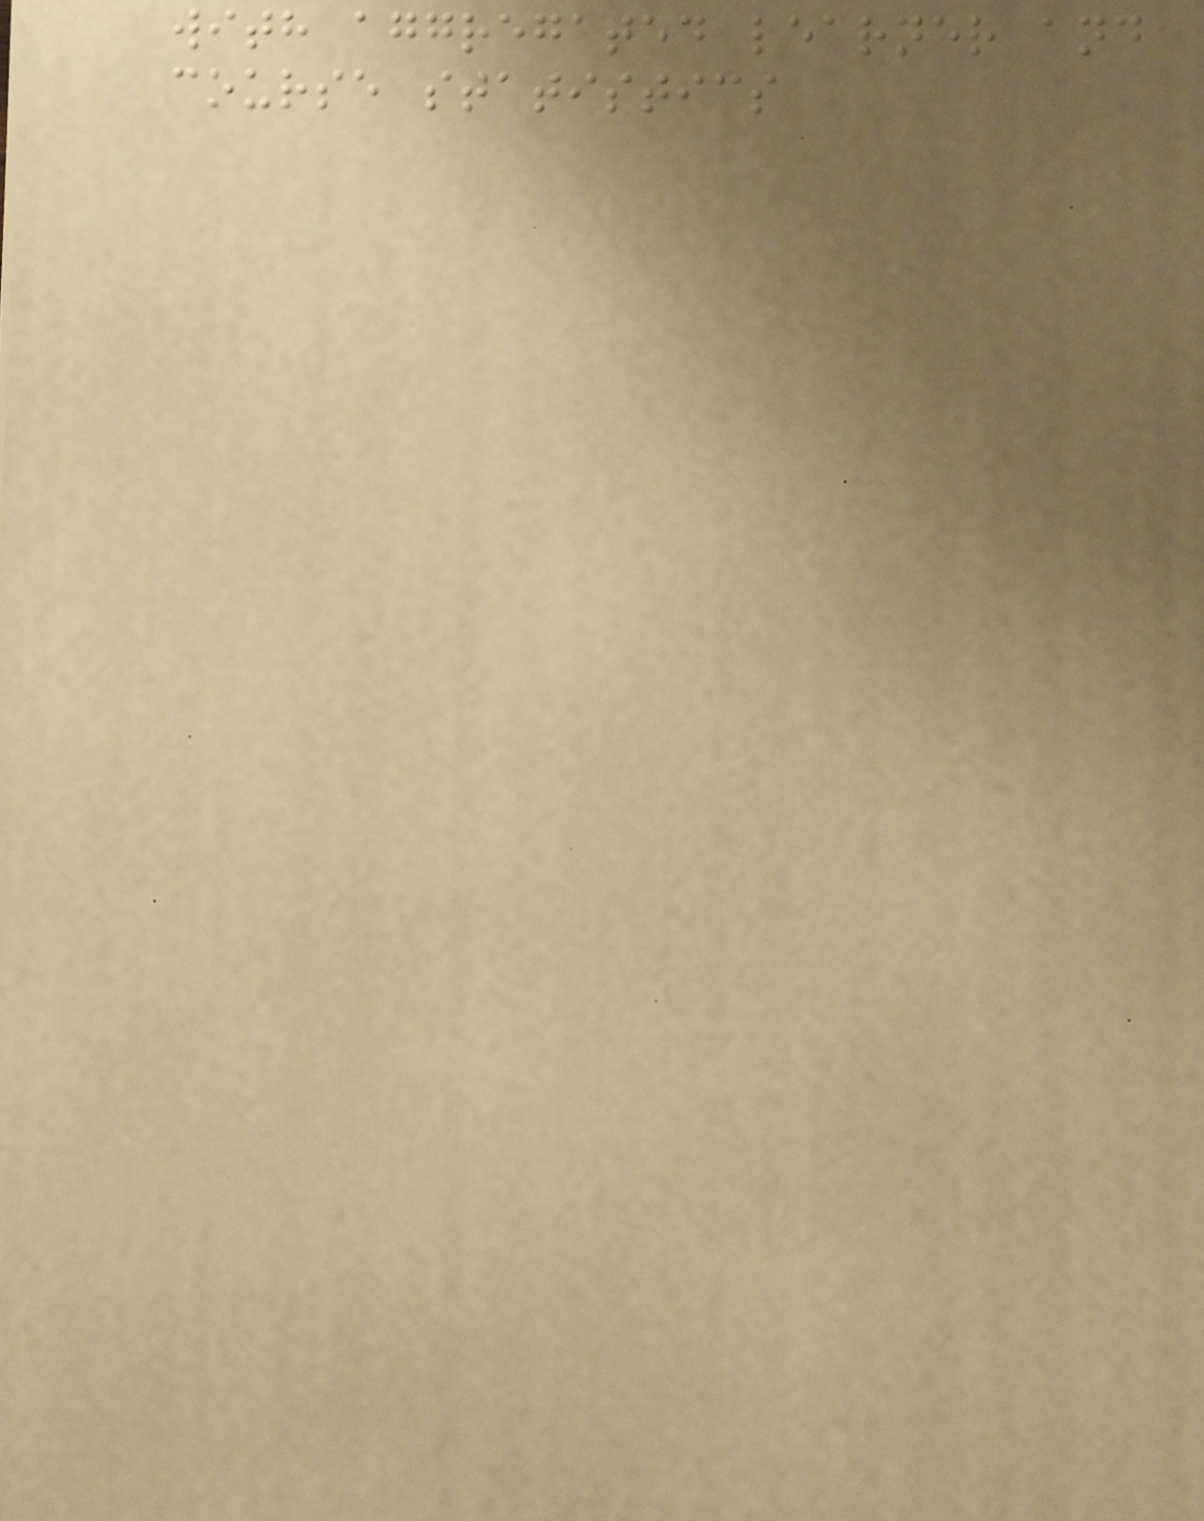with aggregated learner and
course statistics
